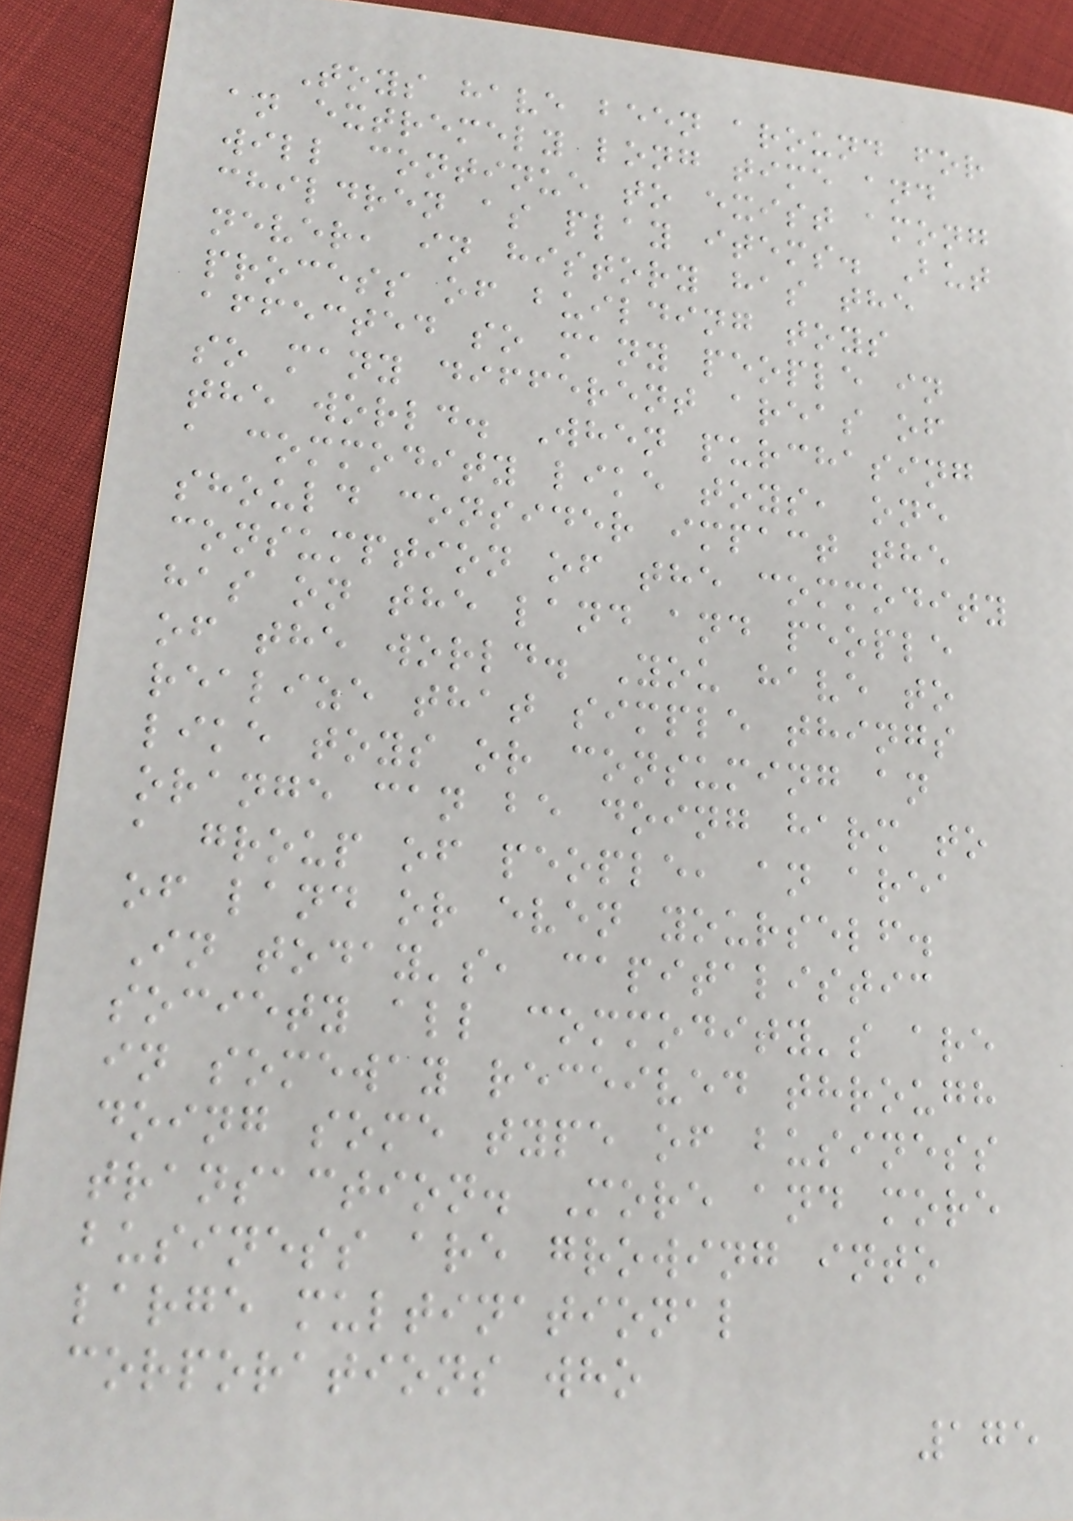Toys have been around for
an extremely long time and
will continue to exist among
children as play items. But
never, in history has the
process of building toys
affected so many people in
so many different areas of
the world. When purchasing
a commodity like toys, one
should consider impact the
consumption of the commodity
has on the land and people
of the world. You have to
realize that simple things
like toys or consuming an
orange can be doing harm to
a group of people, an area
of land or even yourself.
In today's, capitalistic
society all commodity's are
in someway received through
doing some type of business
transaction. More and more
business are growing into
large multinational
corporations who
175
